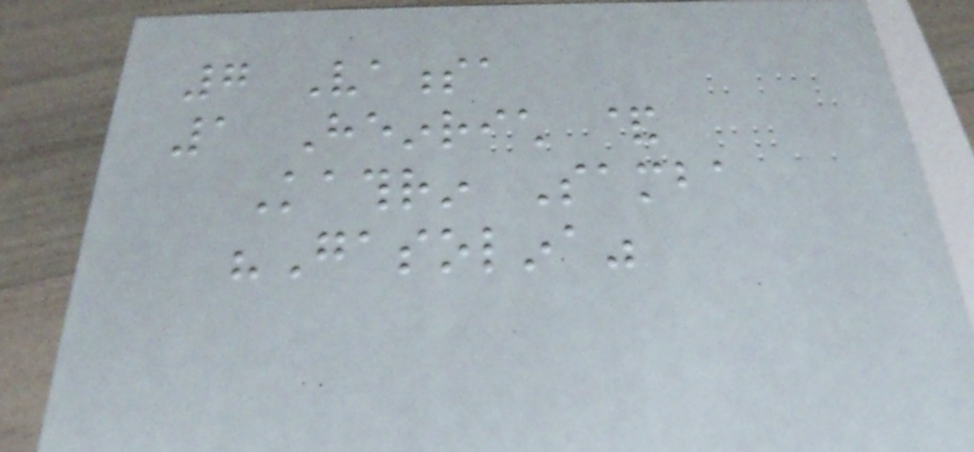7 Vanessa
1 Heinrich &
Kathrin Samba
"Gasolina"
